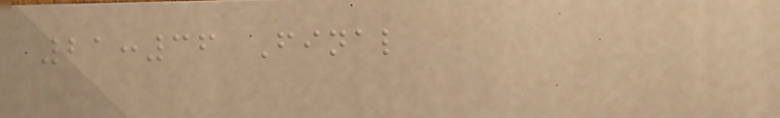21:36 Final
